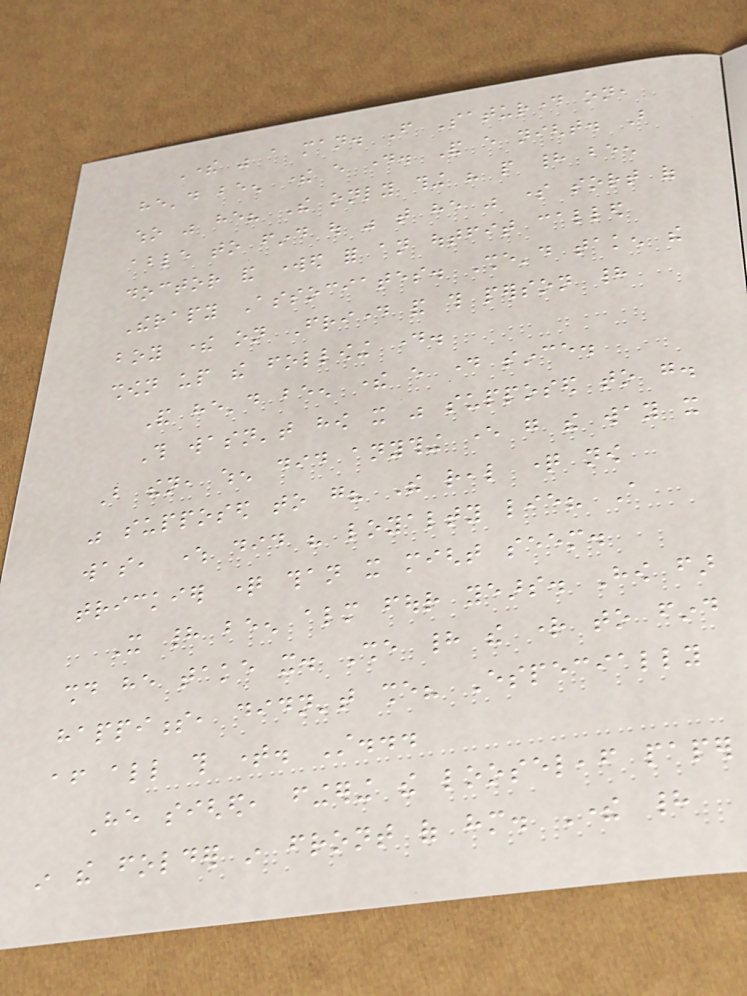There was a man. From Saturday on,
he'd been there every day. And every night. But
who was he? The only thing his people had been
able to find out was that he was some sort of
doctor and worked for an outfit called
Therapy Associates. She'd taken the
boy there on Friday and this person had
shown up the following day.
And he'd been there every day since.
This wasn't how it was supposed to go.
But then, when did anything ever go the way it
was supposed to go? The real question now
was, where did his loyalty lie? A
trickier question than it might seem.
It had been almost four years. How far
should he take it. She had the right to find
happiness, didn't she? Especially
after all this time. Still...
He sighed, fingering the looseleaf paper
in the folder in front of him. There had
